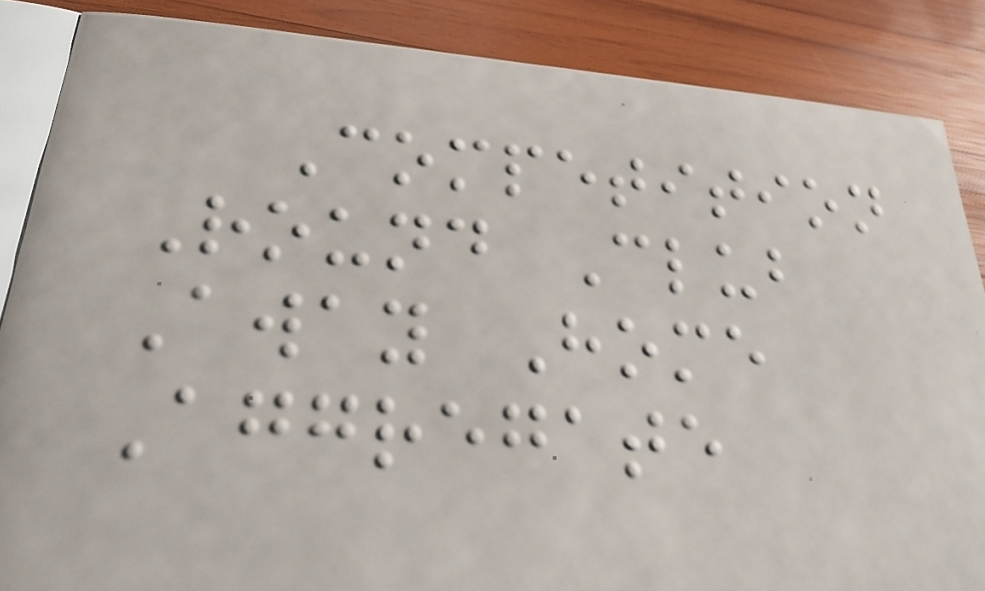Competition
Round Club
Away Home
Aggregate
